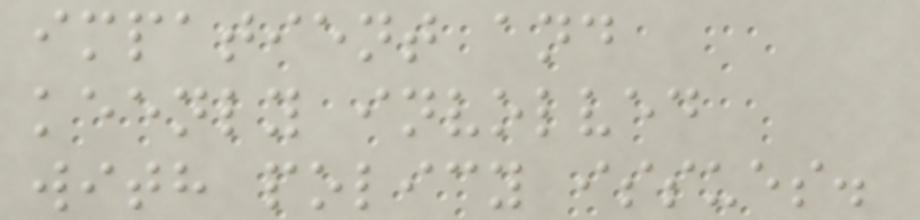impatient and
keenly involved
with policy issues.
